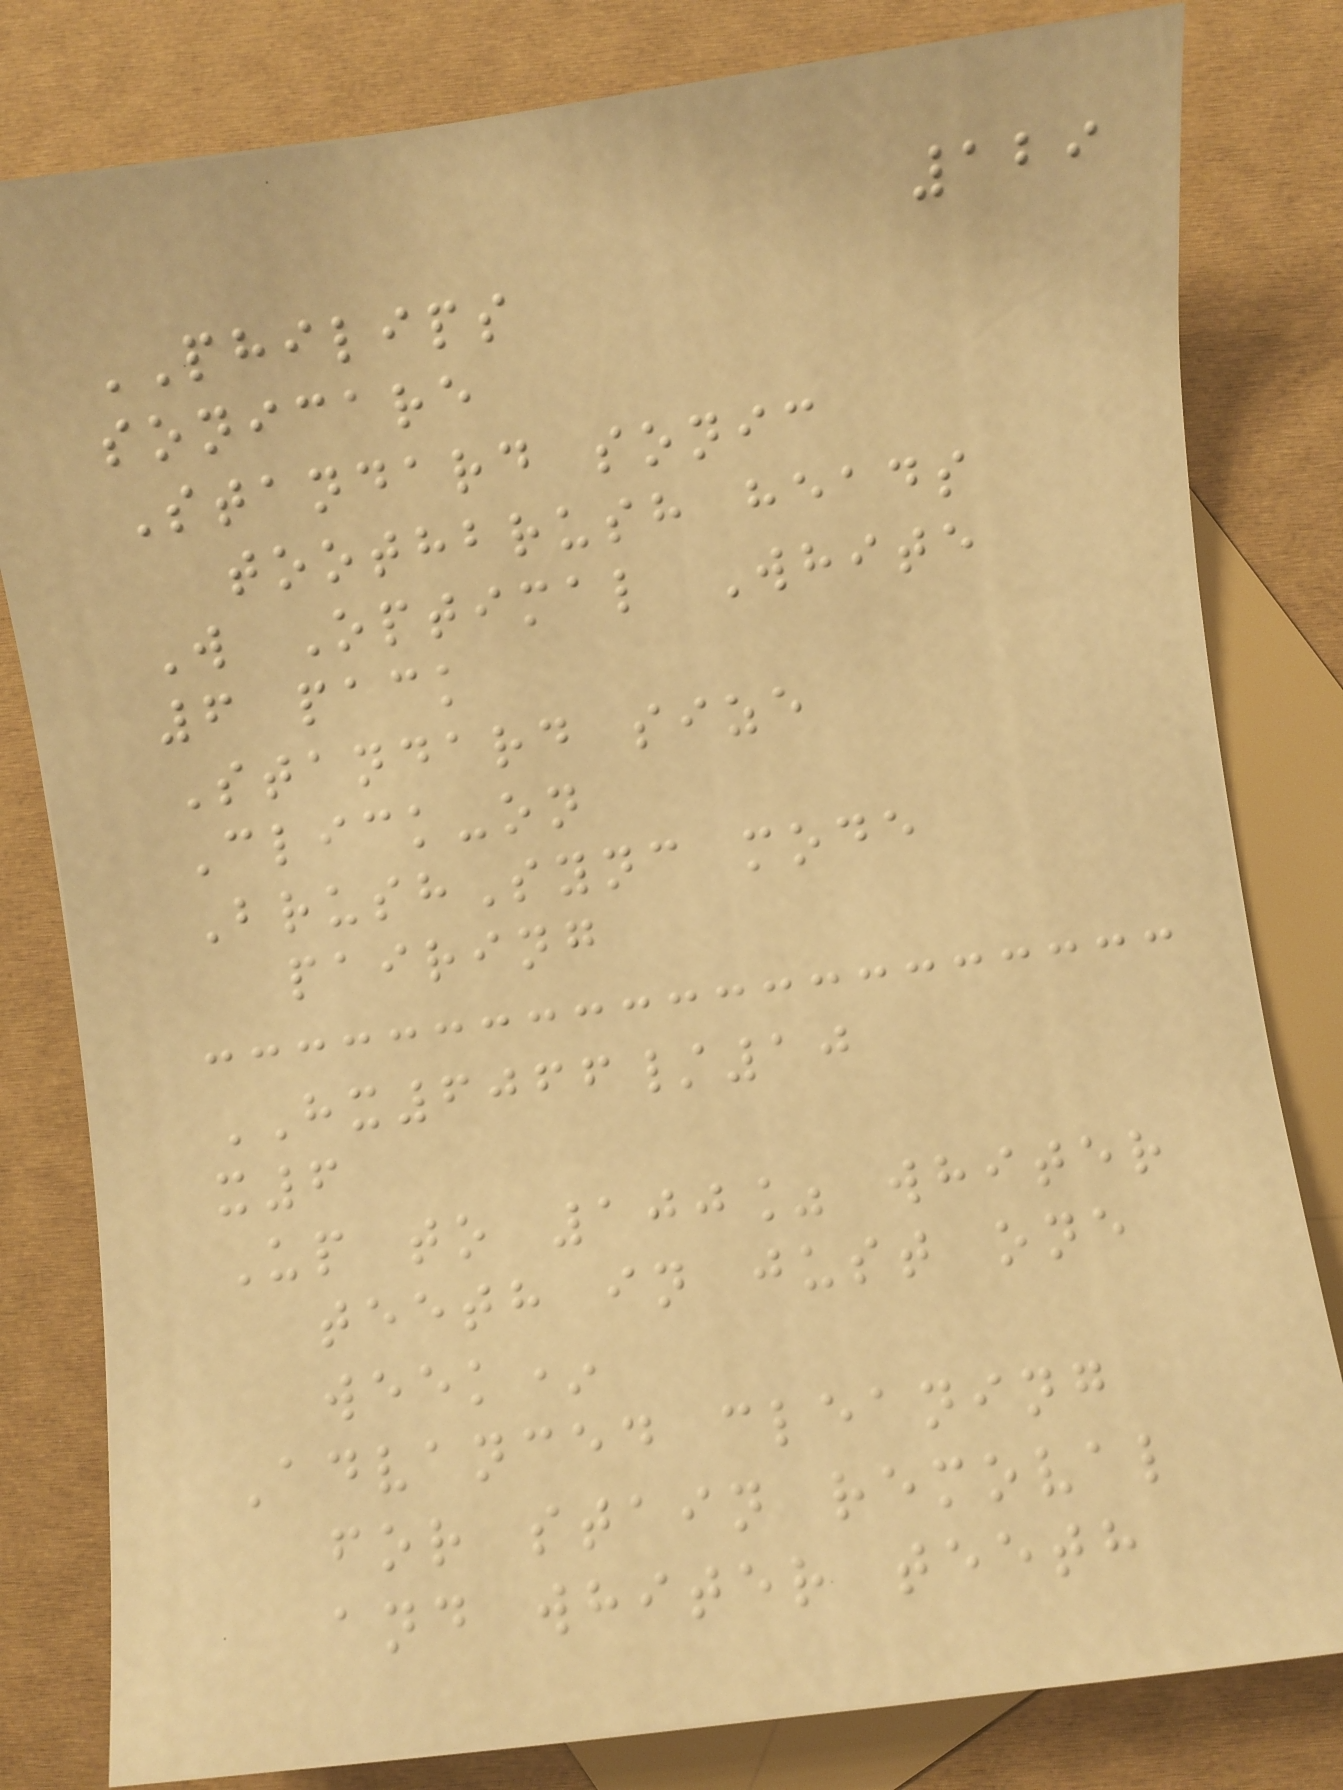129
PHILIPS
sonicare
Standard sonic
toothbrush heads
W Optimal White
6 pack
Standard size
Click-on
BrushSync mode
pairing
HX6066/10
x6
Up to 100% whiter
teeth in just one
week*
Advanced cleaning
for stain removal
and whiter teeth
